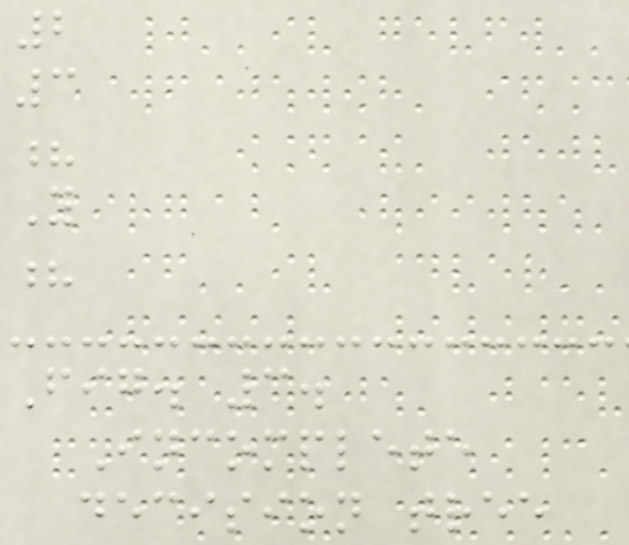2
3
?
Y
?
Fig. 3.
Incomplete
decision tree
